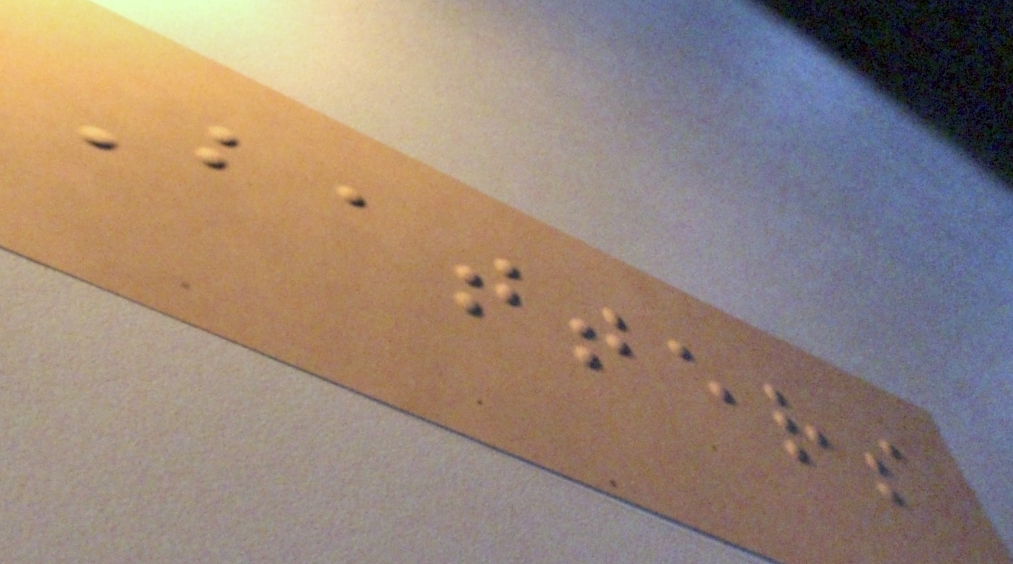Batters
